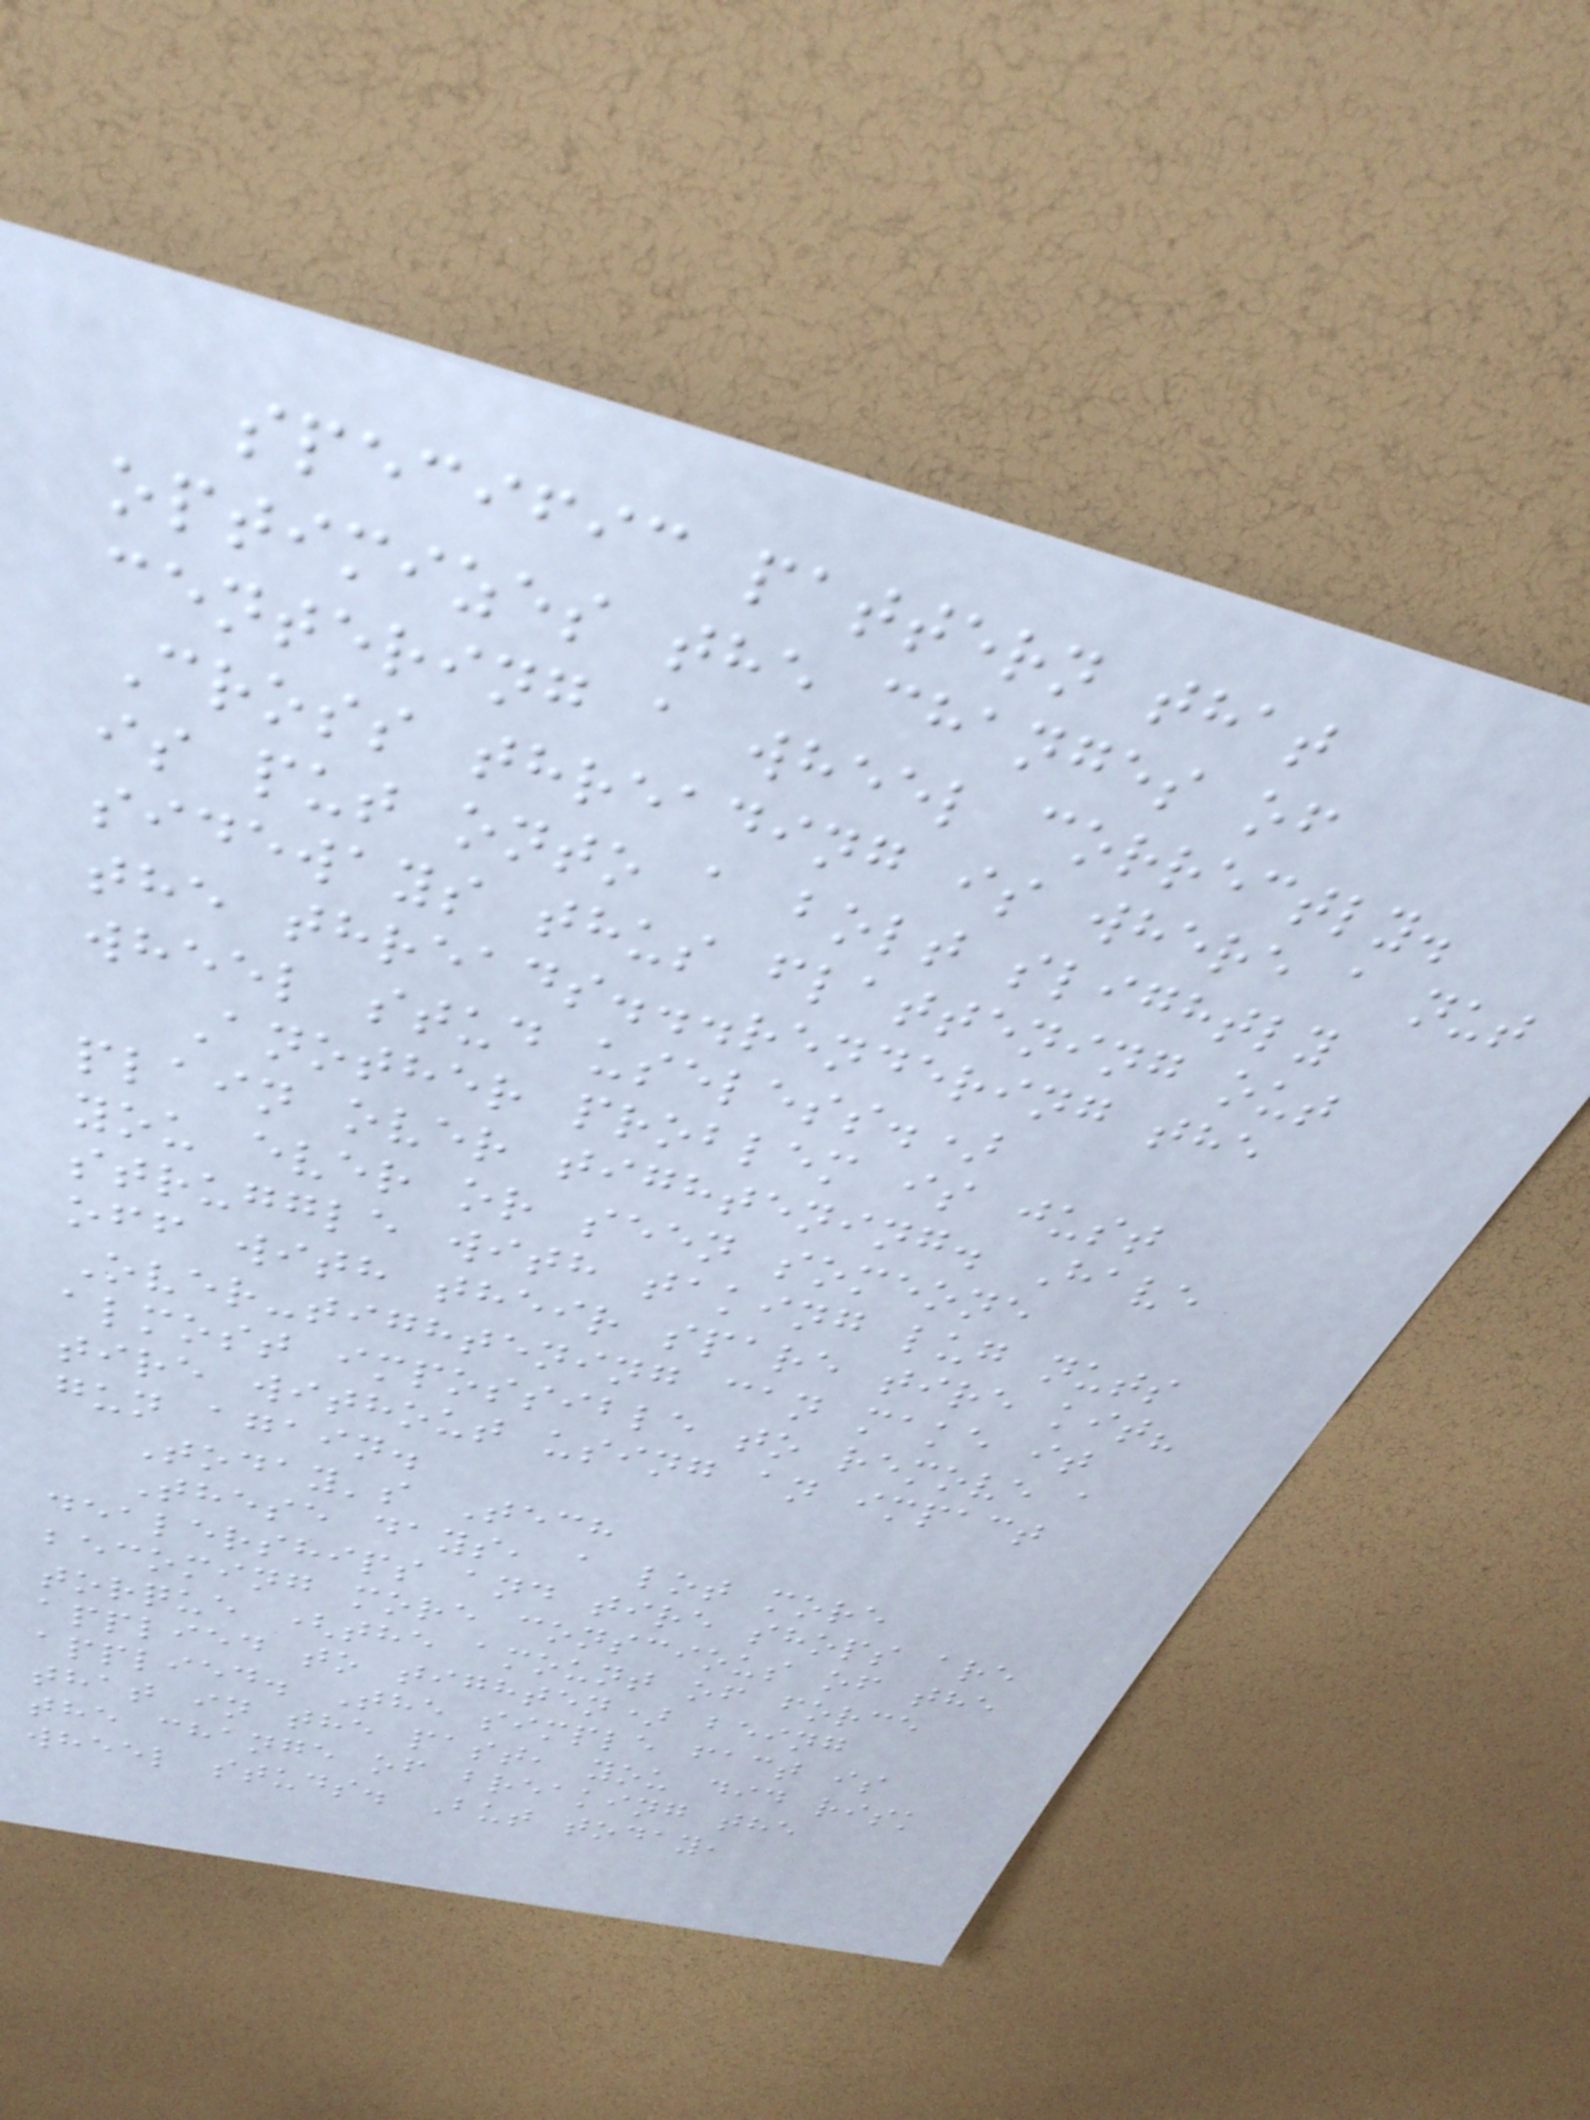specific pattern that
optimizes the changes of
centering a wheel correctly.
Cross threading is where a nut
is put onto a bolt slightly
sideways thus flattening out
the threads...rendering the
wheel stud useless.)
Another problem is just
plain over tightening. Have
you ever or seen someone
struggle with taking lug nuts
off with their spare tire kit?
Over-tightening can make it
almost impossible to remove a
tire without using an impact
gun again.
Today's Tech
These days, a lot more
dealerships and tire shops are
becoming more conscious of the
torque (the amount of force
applied to tighten) being
applied. The simple fact is
that in the past, you did risk
the change of breaking the
wheel studs. But today,
